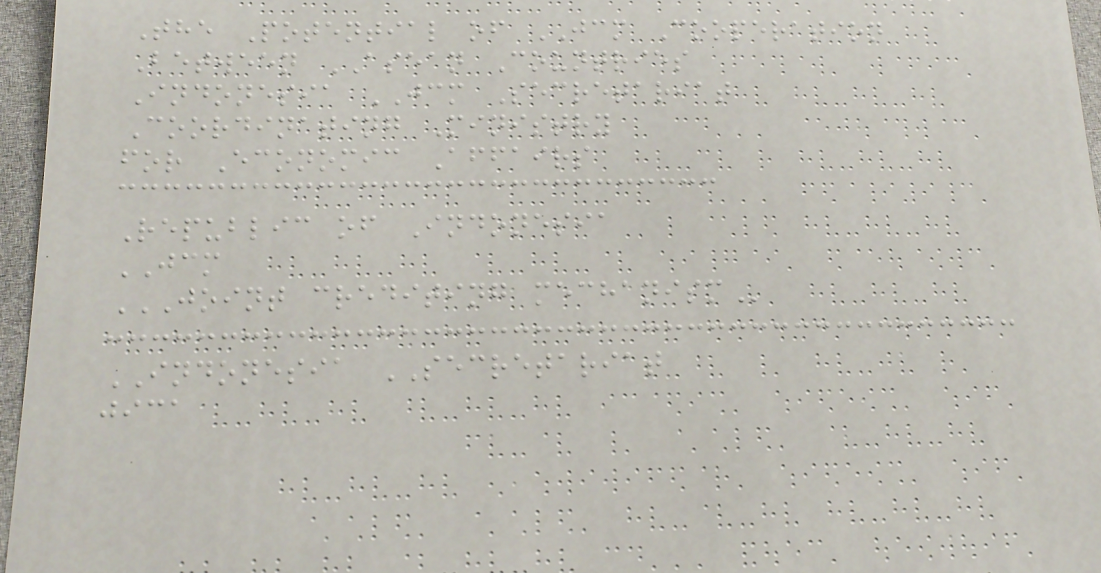The Potential of JCM Cooperation
Between ASEAN Countries
Indonesia JCM Secretariat
Coordinating Ministry
for Economic Affairs
Republic of Indonesia
JCM
JOINT CREDITING MECHANISM
INDONESIA SECRETARIAT
jica
